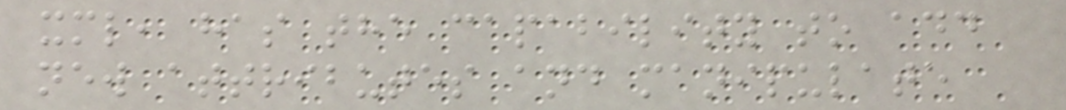xml, has the capability to add
new attributes and manipulate
